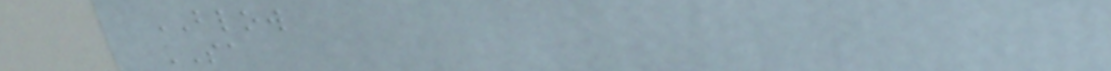BLOW
SA
